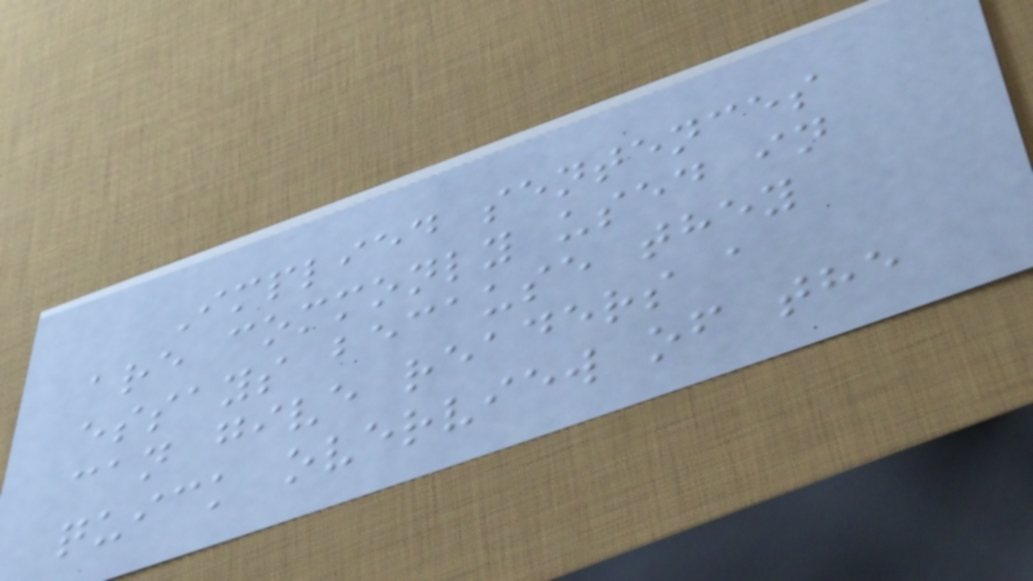Implied sentences
are commonly used in
essays because they
can give readers a
quick overview of the
